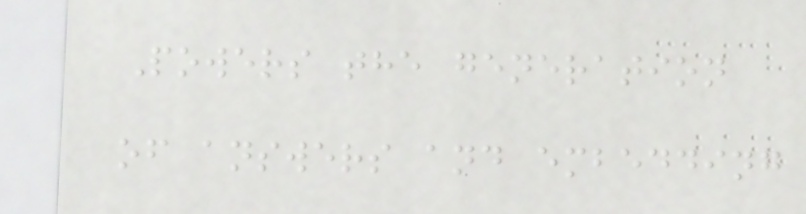Powers the generation
of answers and embedding
